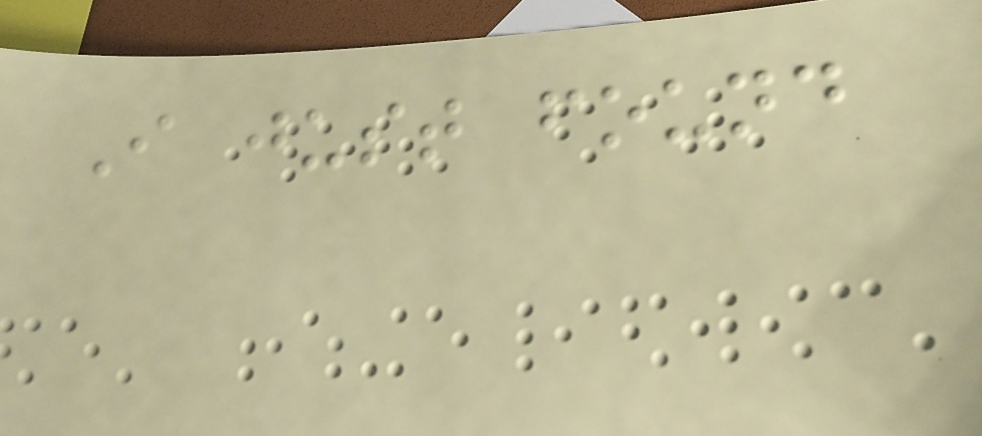I just found
